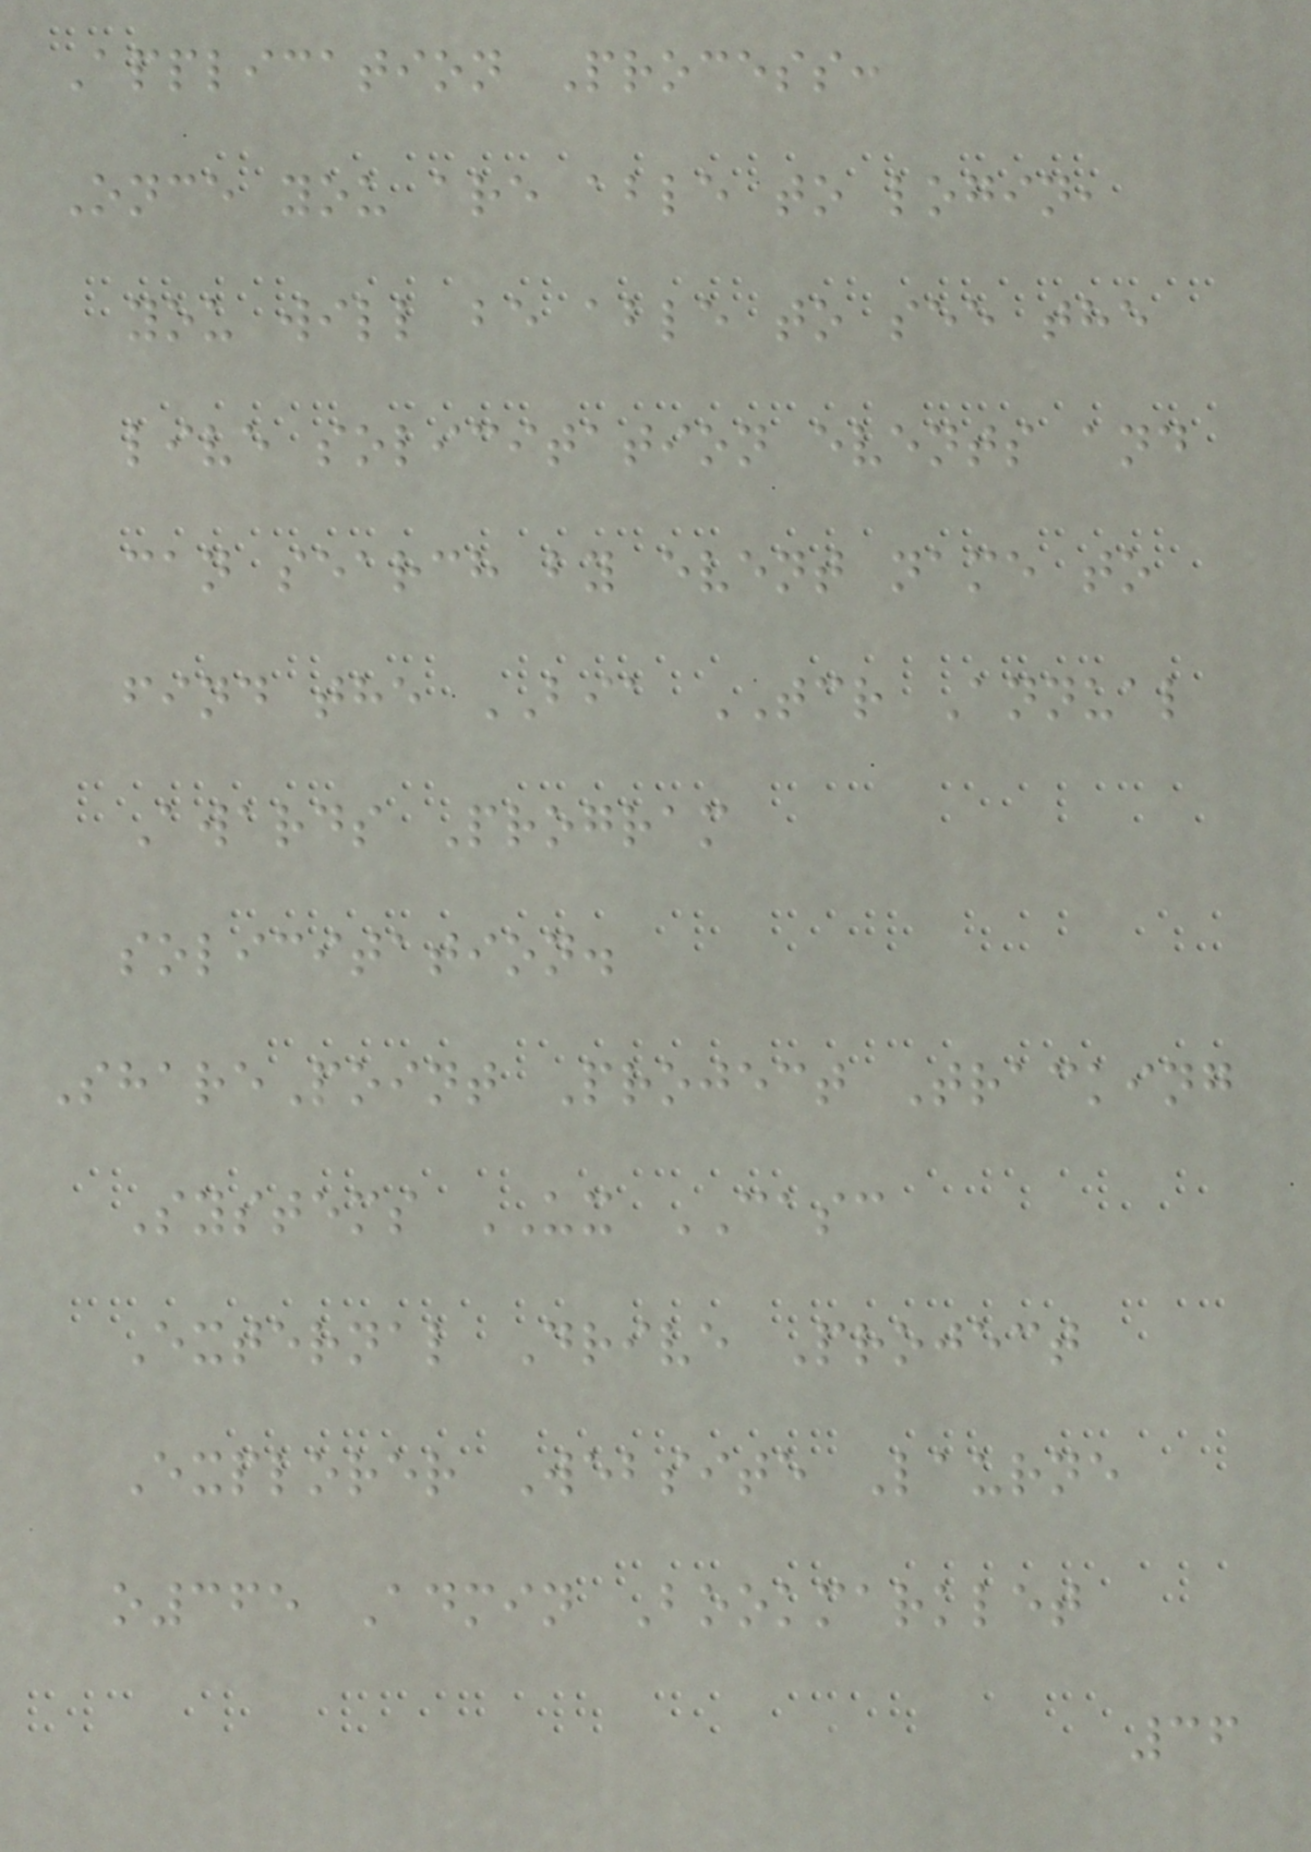Application Process:
Once you are able to login,
you will be able to see the
live solicitation events and
can search by event name to
find the BIA TCR Annual
Awards Program
solicitation.
SharePoint Project Tracking
Systems UX CASC
External Drive Project
Explorer Website Laurne
o365 Admin Bookmarklet
36
